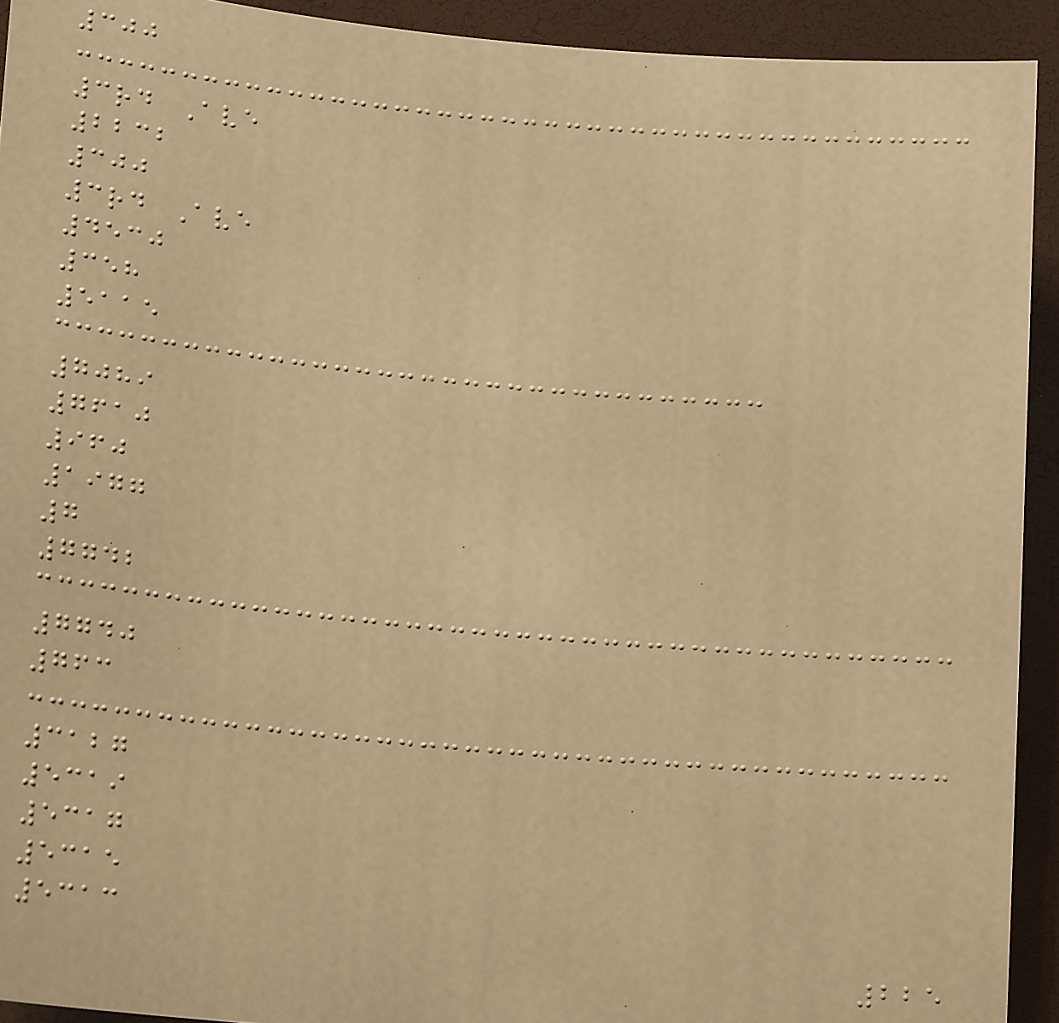300
3rd Ave
2232
300
3rd Ave
4530
358
5115
7089
7610
960
1977
7
7742
7740
763
3127
5319
5317
5315
5313
225
